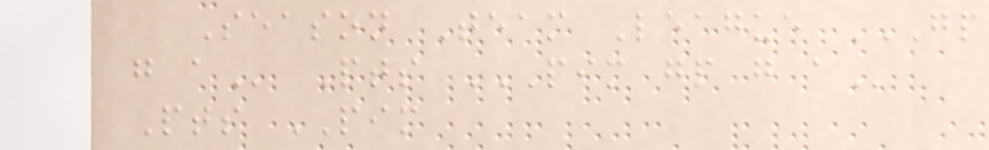Season Team League GP
G A Pts PIM GP G A
Pts PIM
